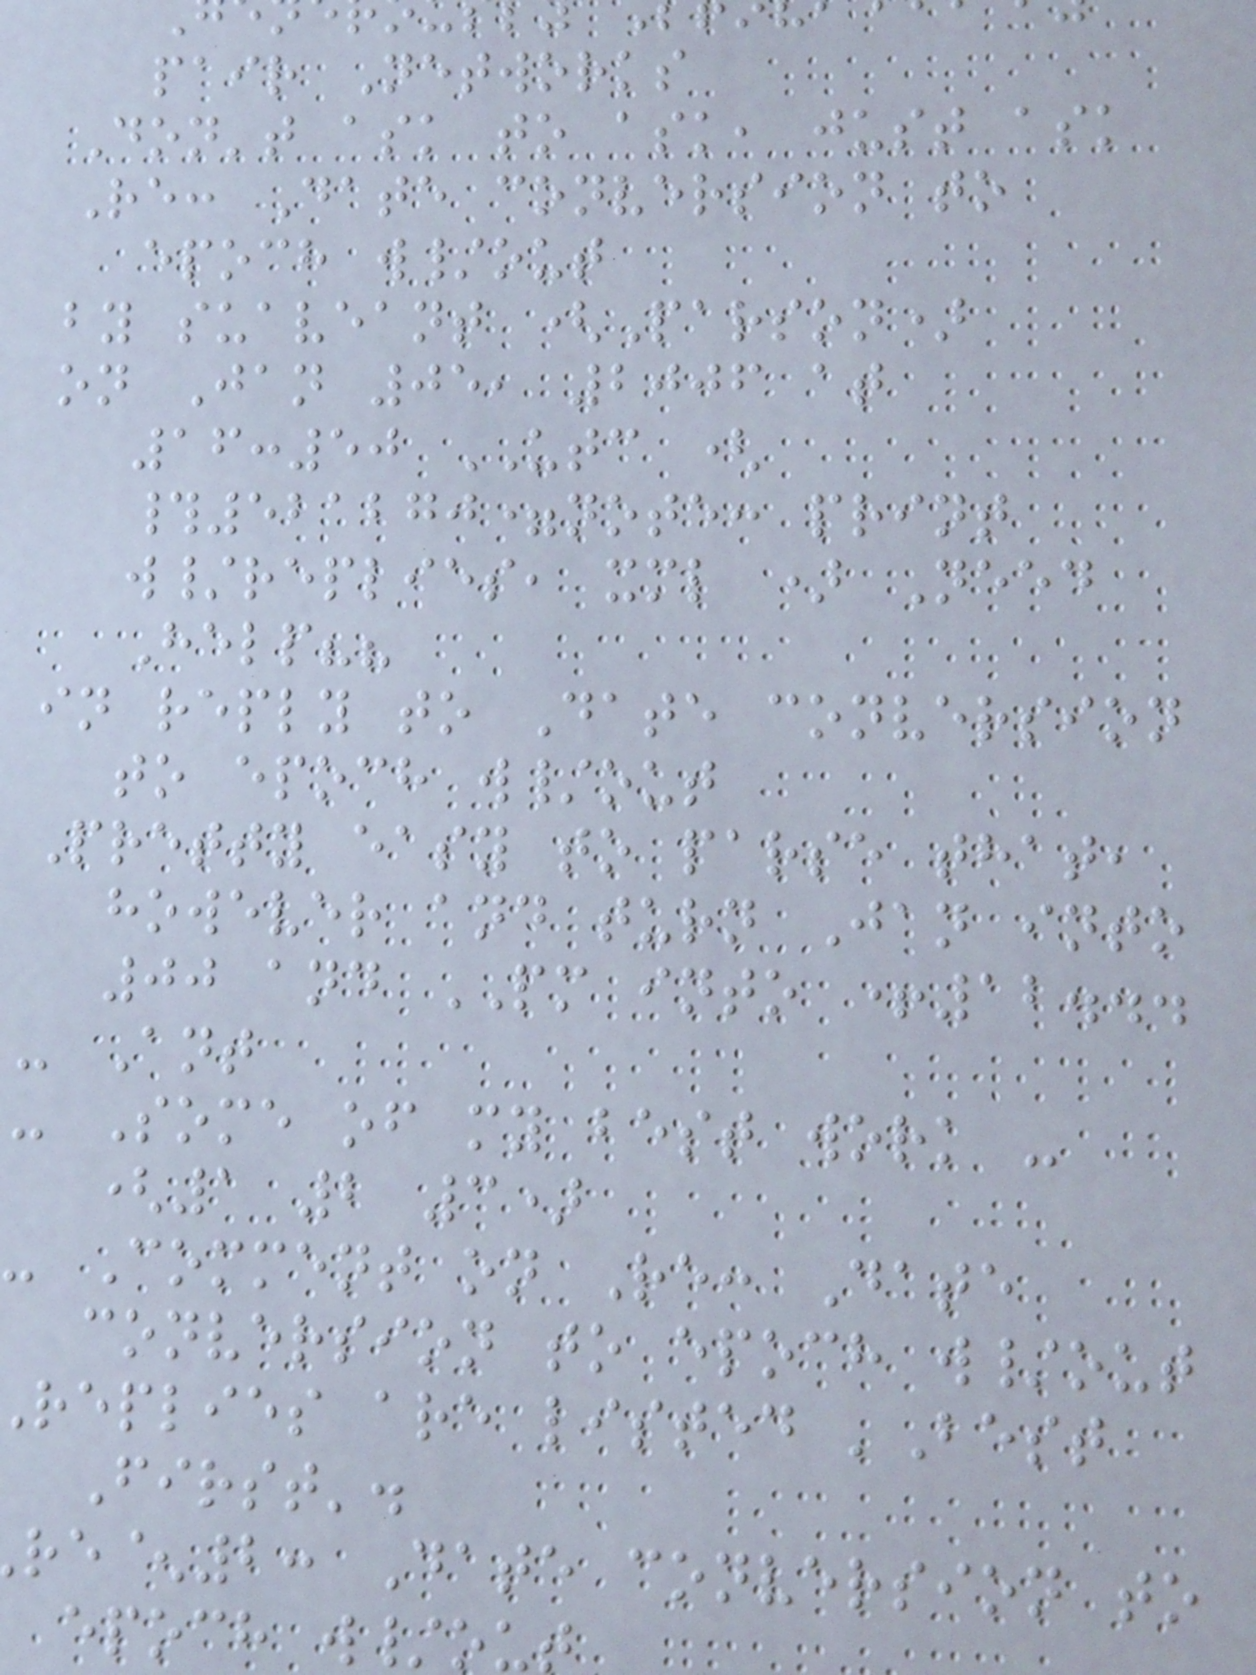pair Networks
Don't ask to ask, just ask
Re: Date conversion to
epoch w/out
by suaveant (Parson)
on Jan 05, 2006 at
16:50 UTC (
#521270=note: print
w/replies, xml ) Need
Help??
in reply to Date conversion
to epoch w/out
Pretty easy to parse that,
however and turn Jan into
00 and PM into +12...
- Ant
- Some of my best work -
(1 2 3)
- Comment on Re: Date
conversion to epoch w/out
replies are listed 'Best
First'.
re^2: Date conversion to
epoch w/out
